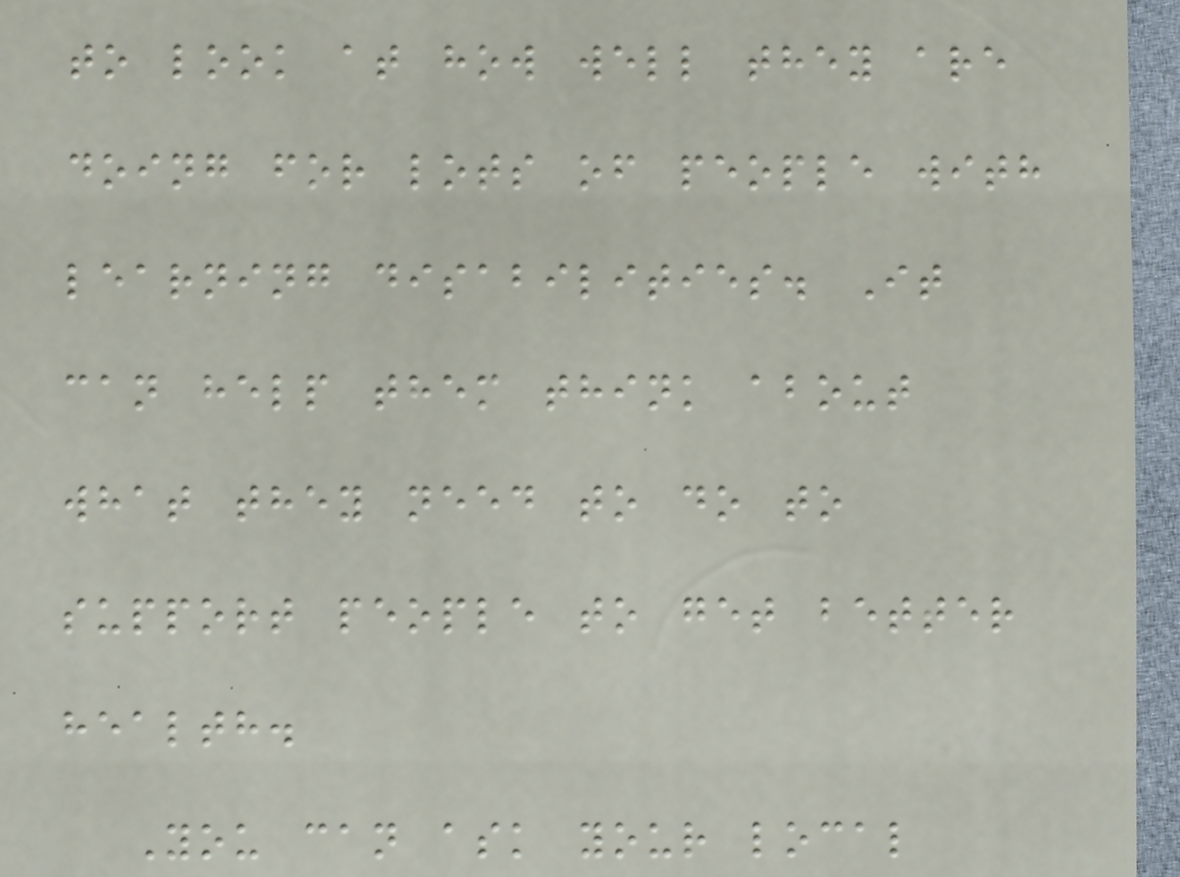to look at how well they are
doing for lots of people with
learning disabilities. It
can help them think about
what they need to do to
support people to get better
health.
You can ask your local
